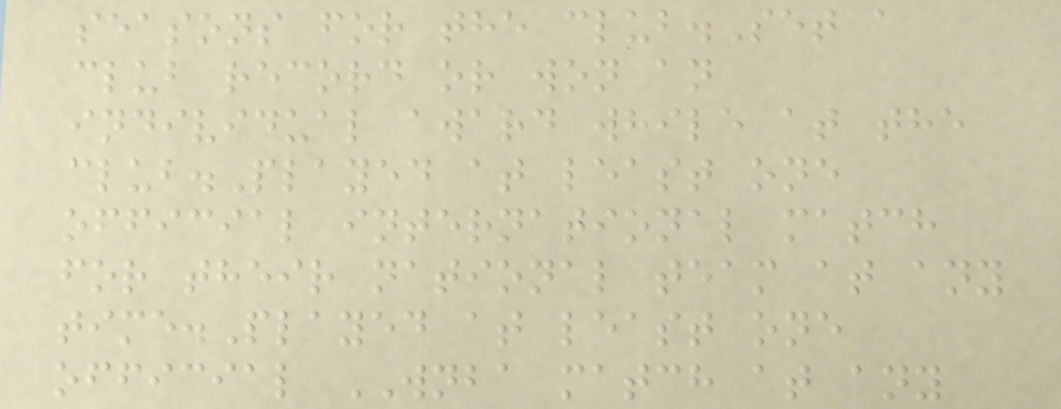seasons for the club.Set a
club record or won an
individual award while at the
club.Played at least one
official international match
for their national team at any
time.Played at least one
official WNBA match at any
